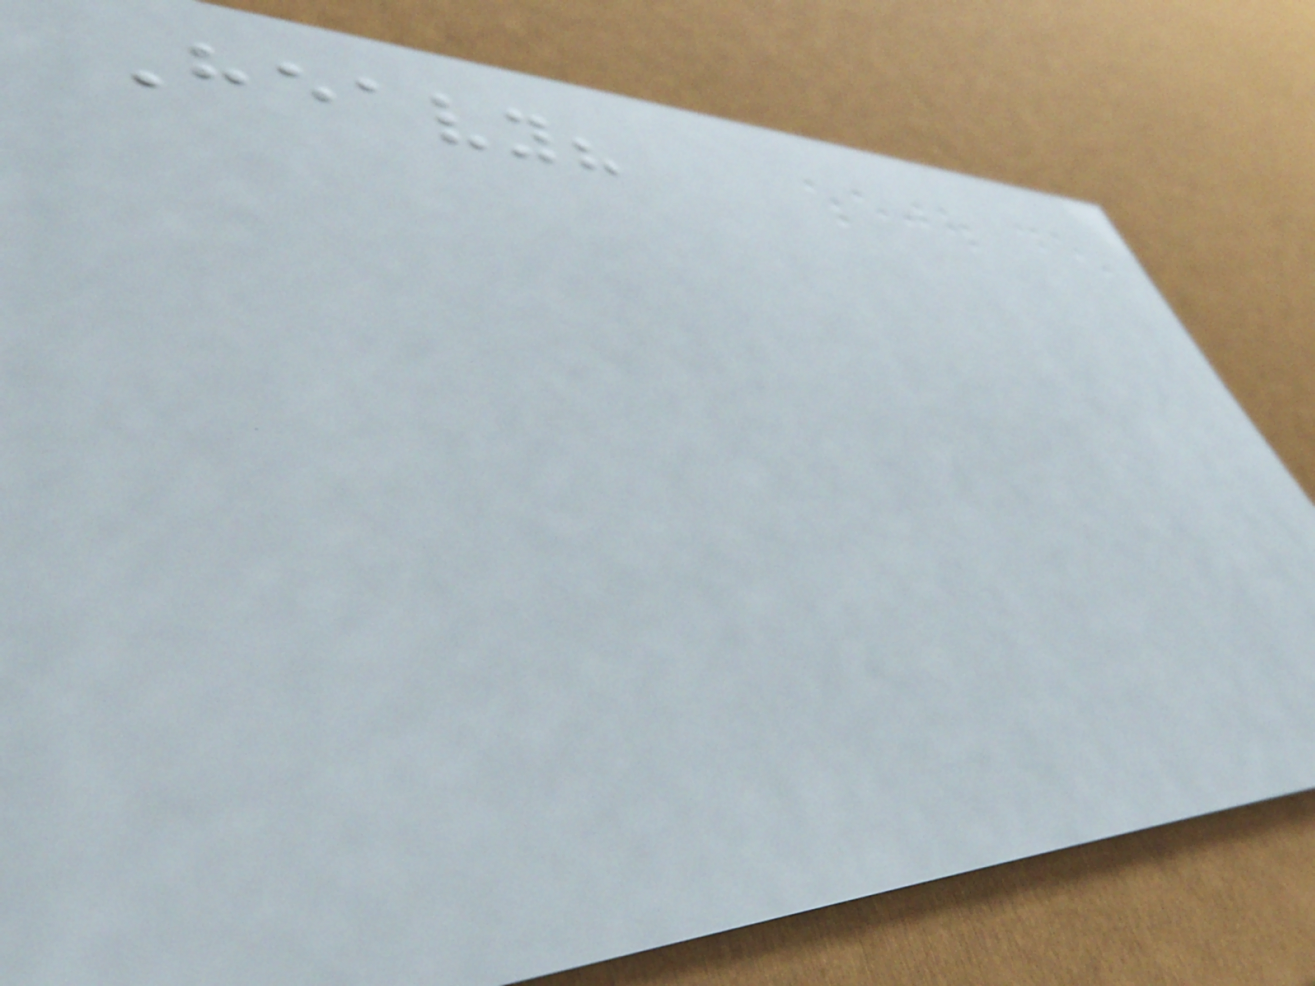Heavy?
